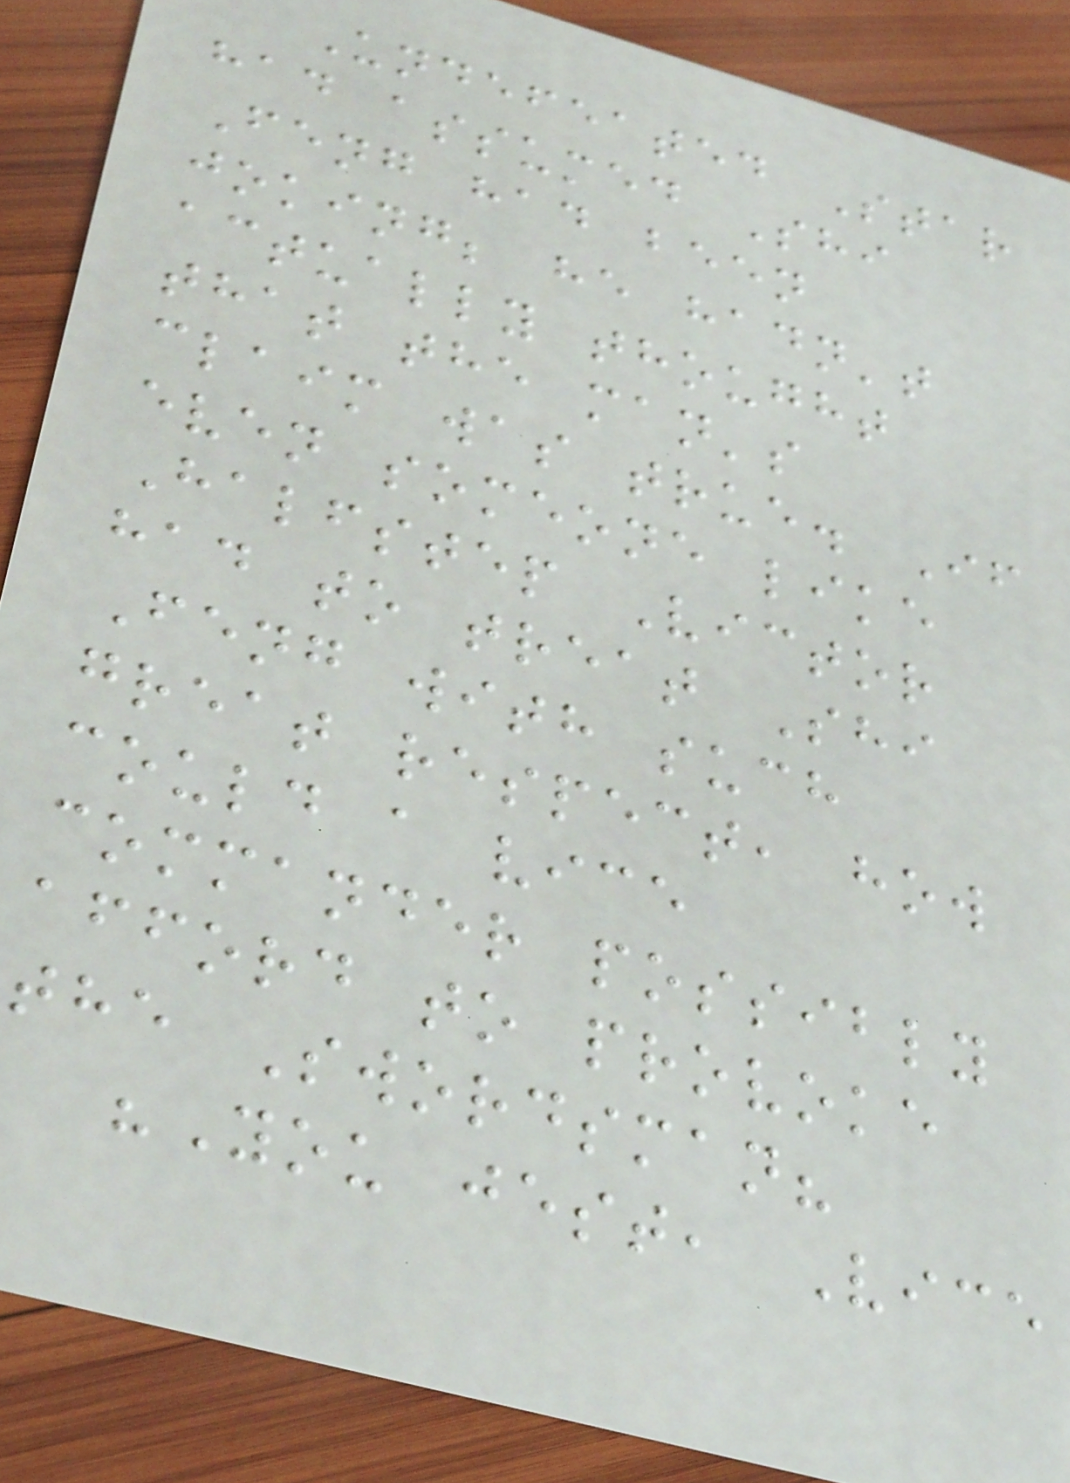Undefeated Star
had assumed Shi
Feng had been
joking; he hadn't
actually thought
that the man's
claim was true. If
even someone like
Halfstep Victor
had to treat Shi
Feng with such
great respect, how
could a vice
commander possibly
afford to provoke
the Swordsman?
"You jest, Vice
